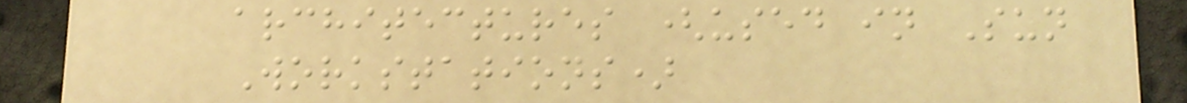architectures (used in Sun
Workstations)
